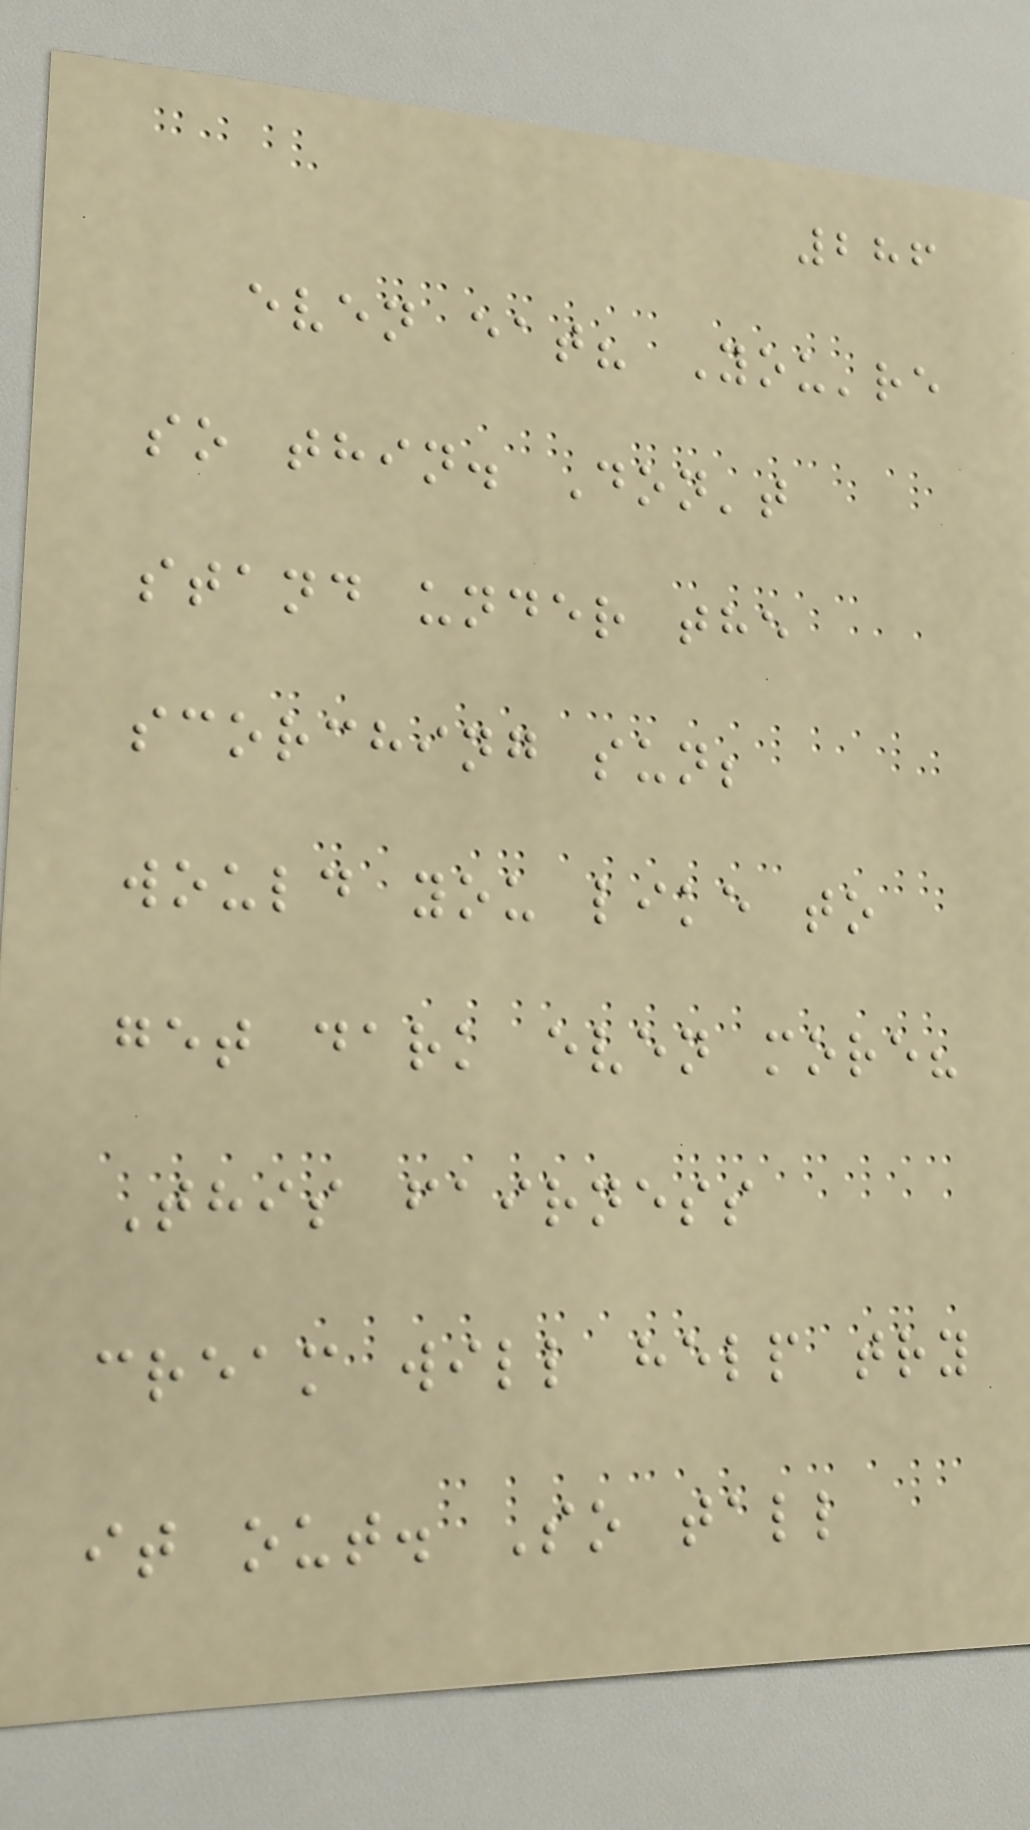286
even eat? You're
so thin. Don't
stand under the
scorching sun;
would you like to
get dark even more?
This fairness
cream will help try
it out. So tall
